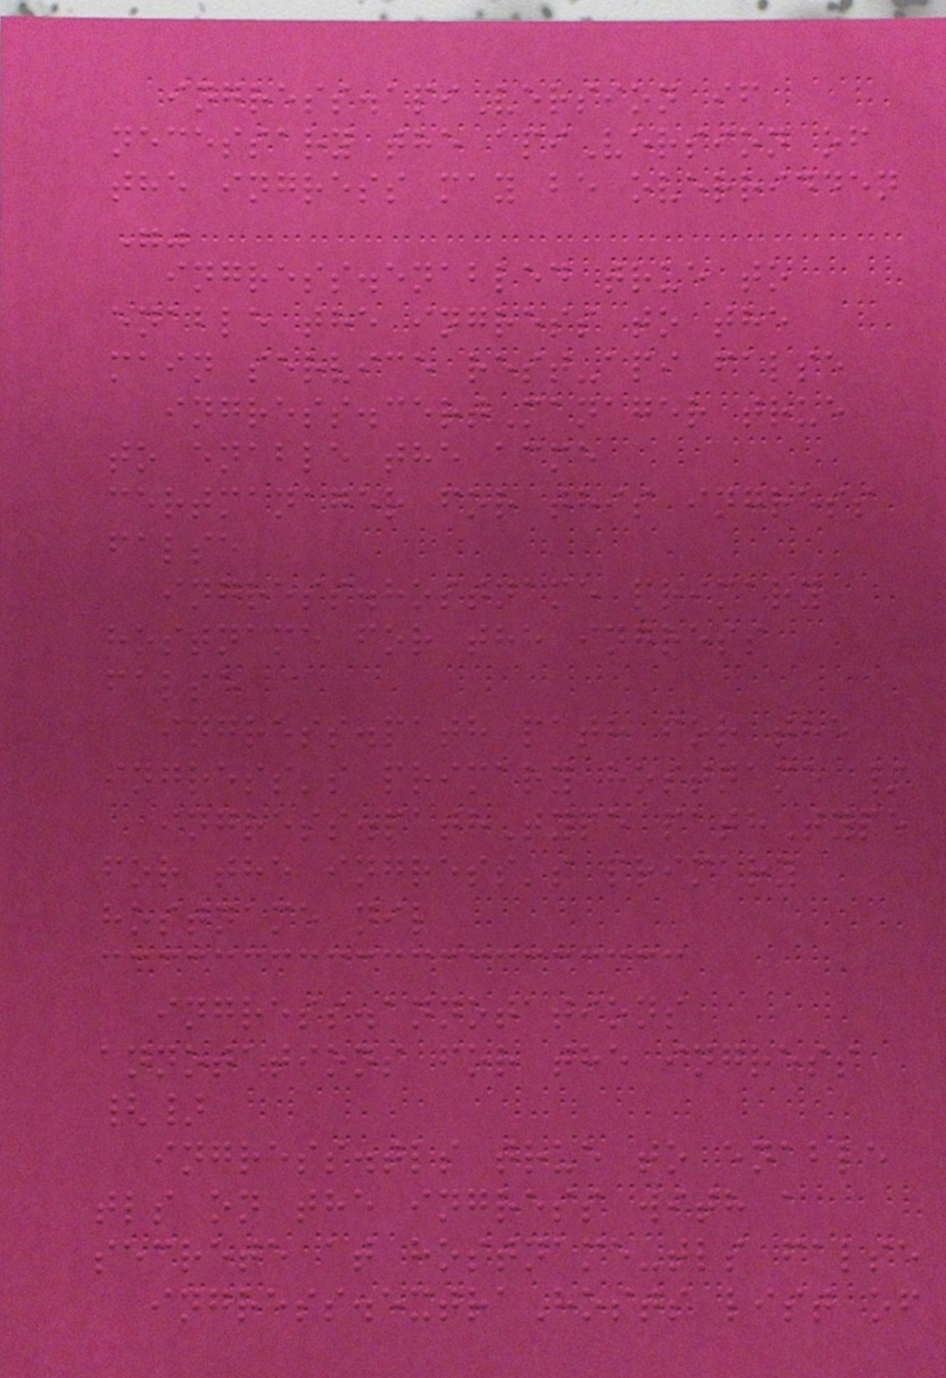ingress.apiVersion if
necessary the apiVersion of
the ingress may be overridden
""
ingress.enabled true to
enable the ingress to the
main service rest-api false
ingress.certManager true
to enable the acme
certmanager for this ingress
false
ingress.hostname primary
hostname for the ingress
false
ingress.path path for the
ingress's primary hostname /
ingress.pathType pathType
for the ingress's primary
hostname nil
ingress.annotations
annotations for the ingress
{}
ingress.tls true to enable
tls on the ingress with a
secrete at hostname-tls false
ingress.extraHosts list of
